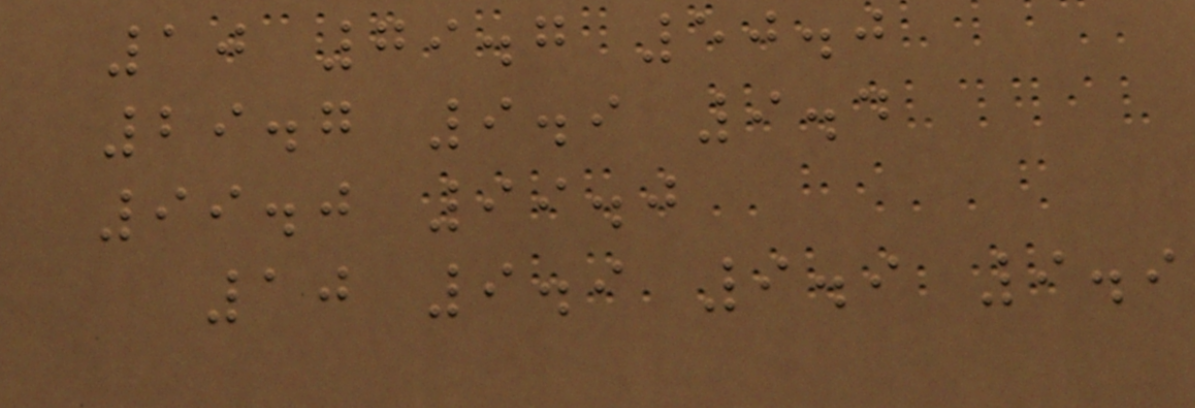10 79.7 50.0
29.7 9.9 9.4
99.0 99.0
10 9.9 9.9 9.9
